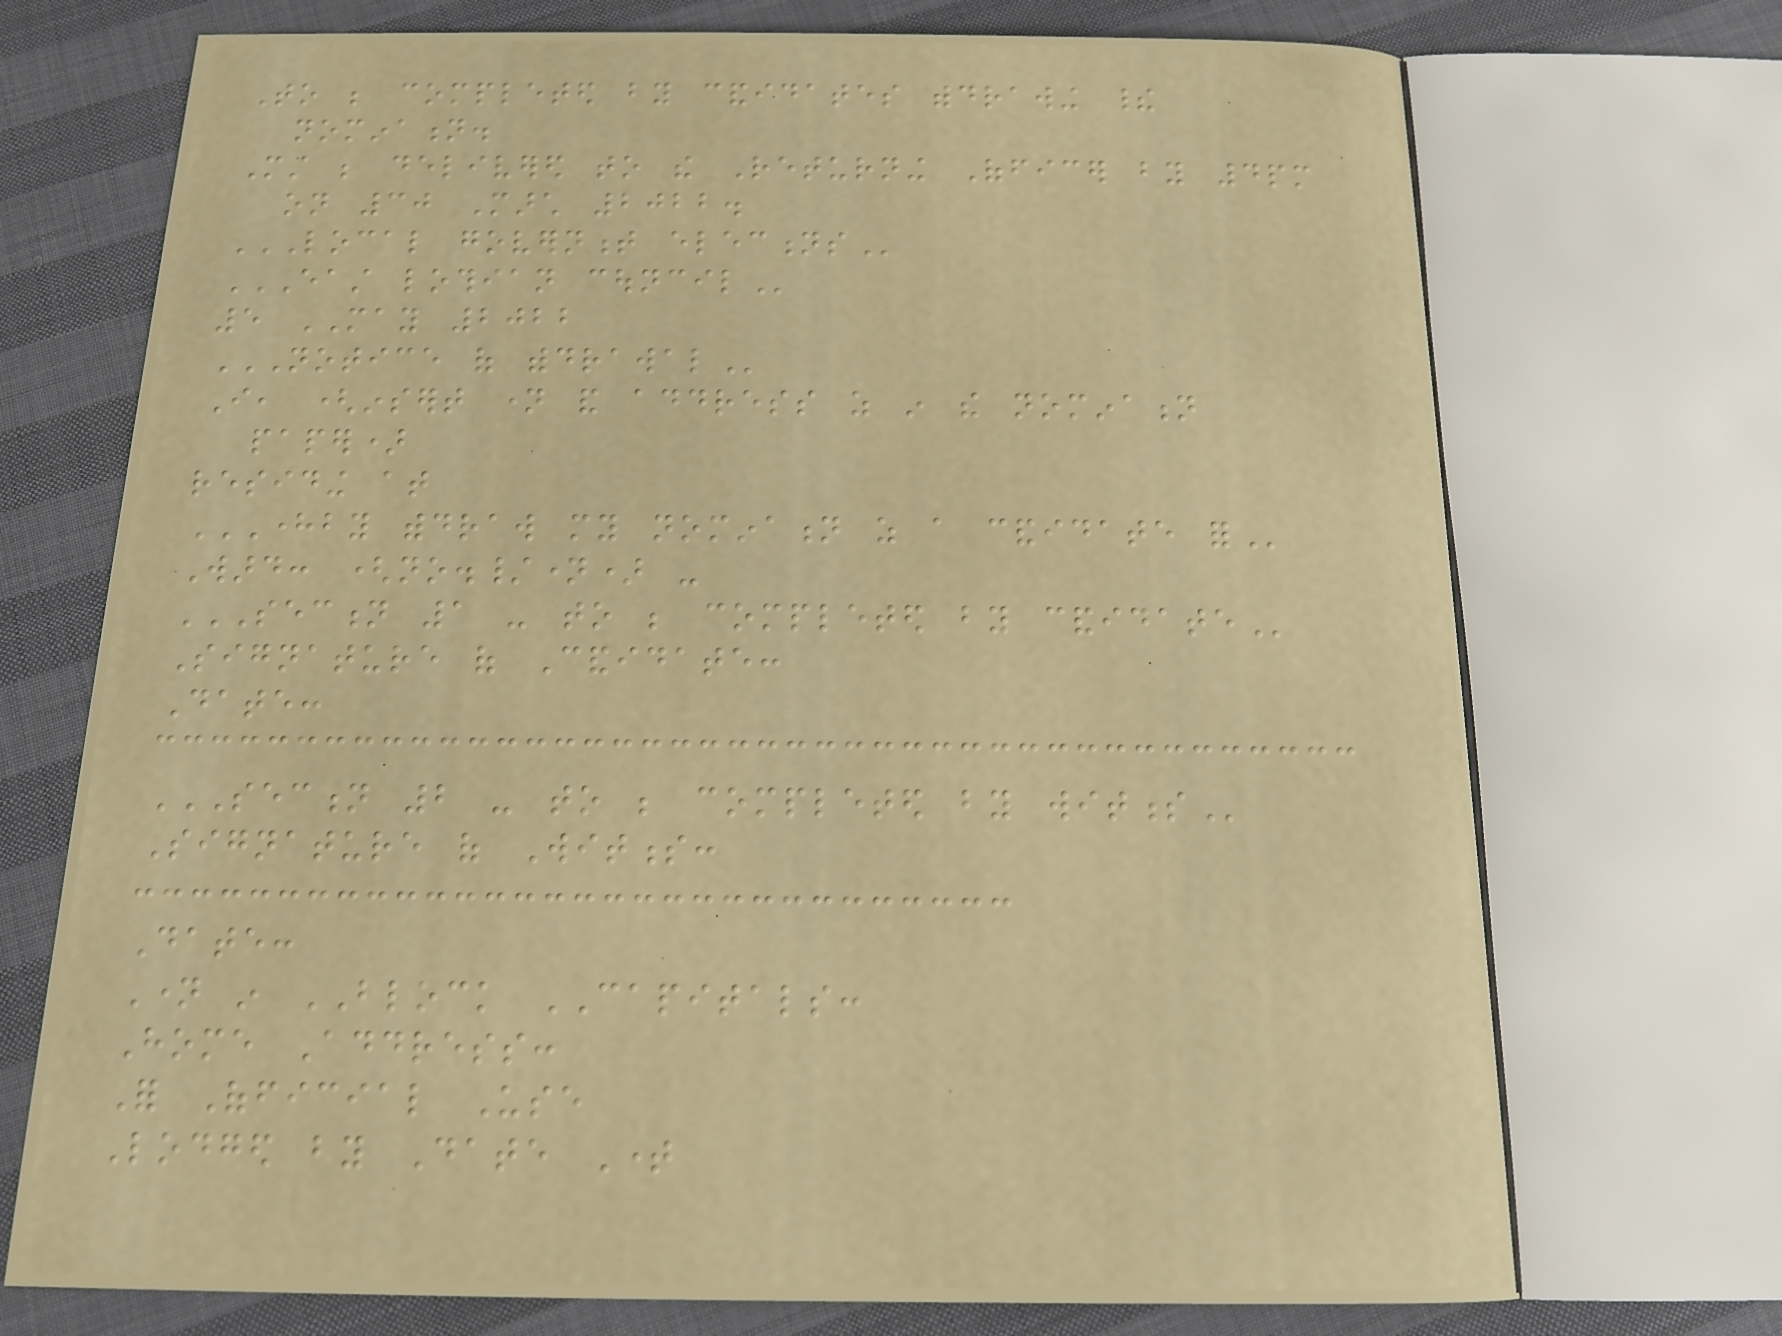To be completed by candidates withdrawing their
nomination.
Must be delivered to the Returning Officer by 4pm
on 30 March 2022.
LOCAL GOVERNMENT ELECTIONS
EAST LOTHIAN COUNCIL
5 MAY 2022
NOTICE OF WITHDRAWAL
I, (insert name and address as in the nomination
paper)
residing at
HEREBY WITHDRAW MY NOMINATION AS A CANDIDATE FOR
Ward: (no./name) -
SECTION 1 - TO BE COMPLETED BY CANDIDATE
Signature of Candidate:
Date:
SECTION 2 - TO BE COMPLETED BY WITNESS
Signature of Witness:
Date:
Name in BLOCK CAPITALS:
Home Address:
For Official Use
Lodged by Date Time
